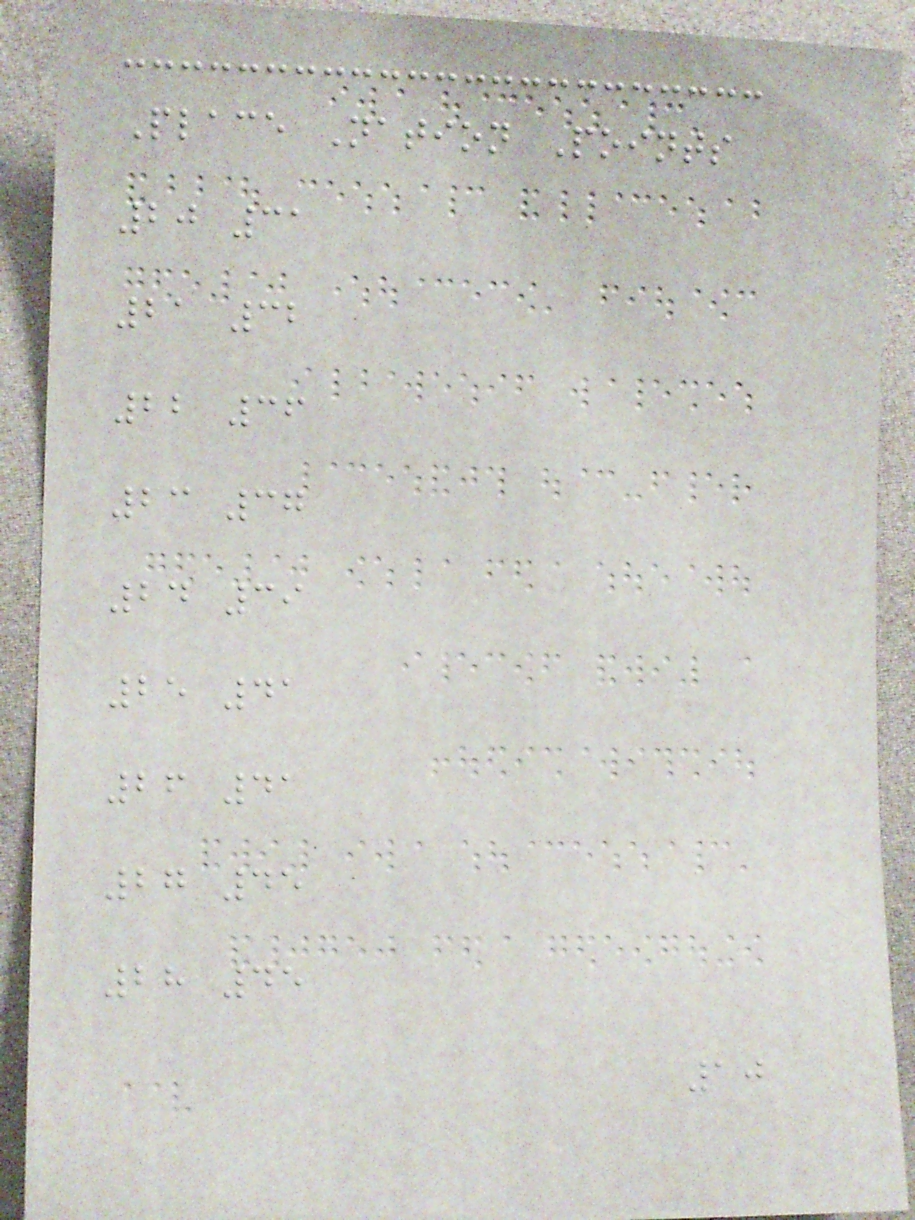Place Nation Points
20 31
21 32
22 36
23 37
24 39
25 41
26 41
27 45
28 45
10
